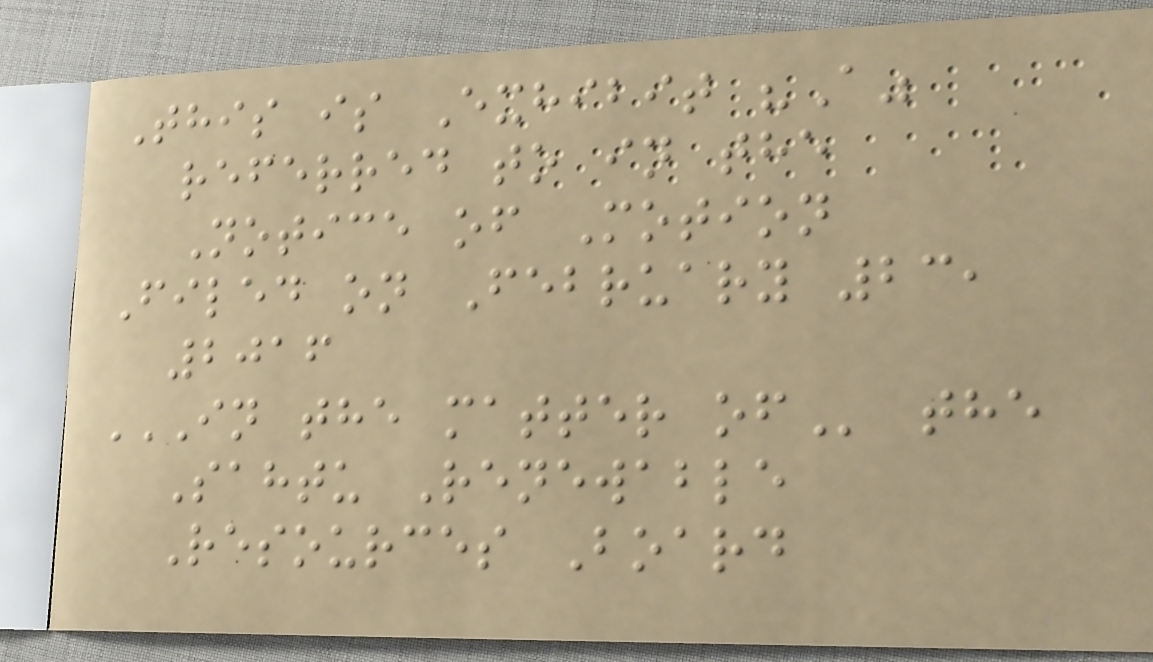This is Exhibit "A"
referred to in the
Notice of Motion
Filed on February 23,
2016
IN THE MATTER OF the
Sahtu Renewable
Resources Board
